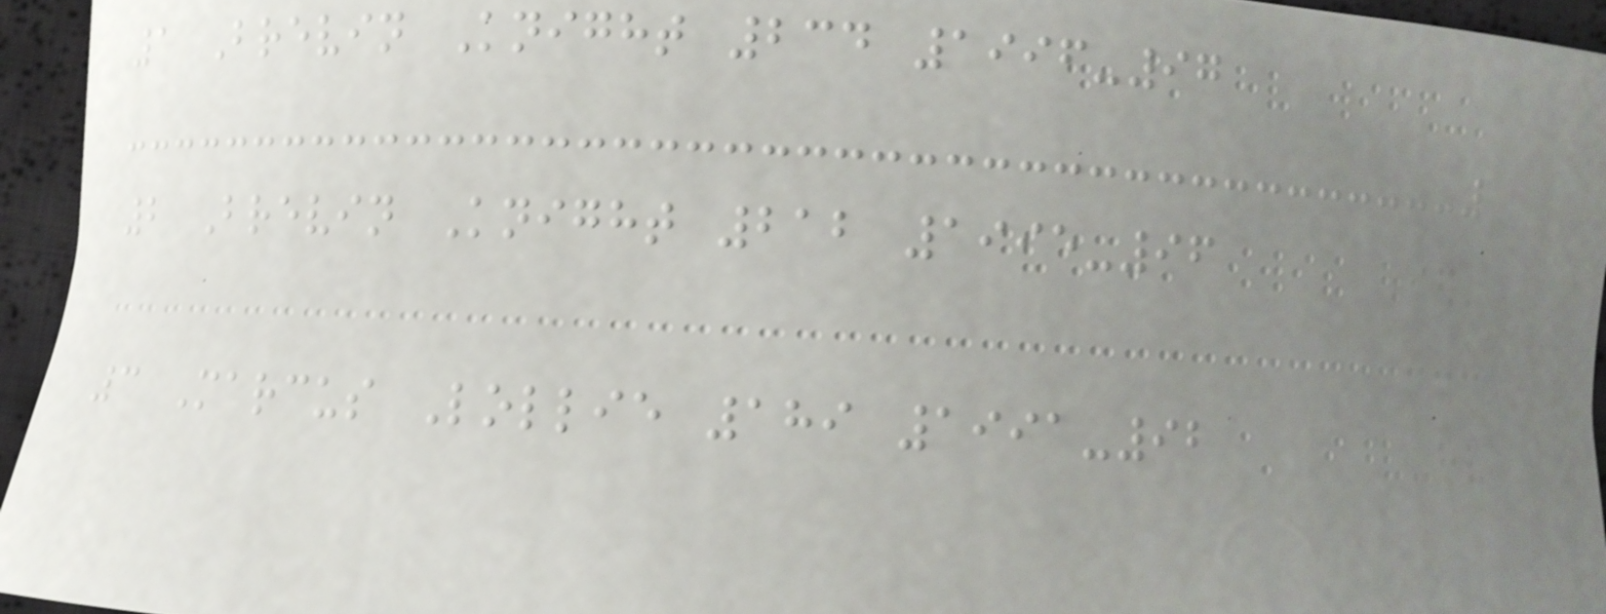1 Brevin Knight 234 1996-97
2 Brevin Knight 212 1995-96
3 Marcus Lollie 189 1991-92
